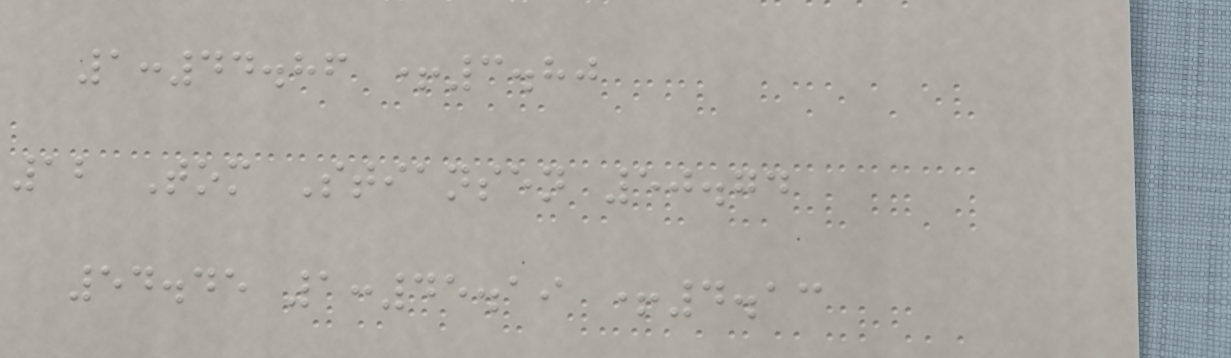1:44.86 +3.80
12 Tom Stiansen 50.74
54.45 1:45.19 +4.13
